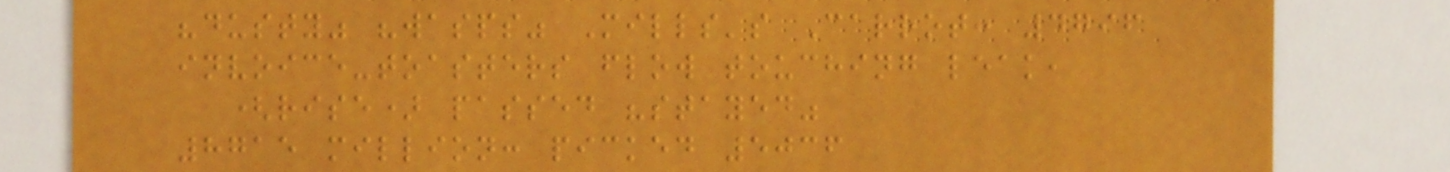"dusty" "wasps" Mills's Carrot: 4796
invoice-toasters flow touching leak,
(rise) passed "stayed"
8715 million: picked 5036
